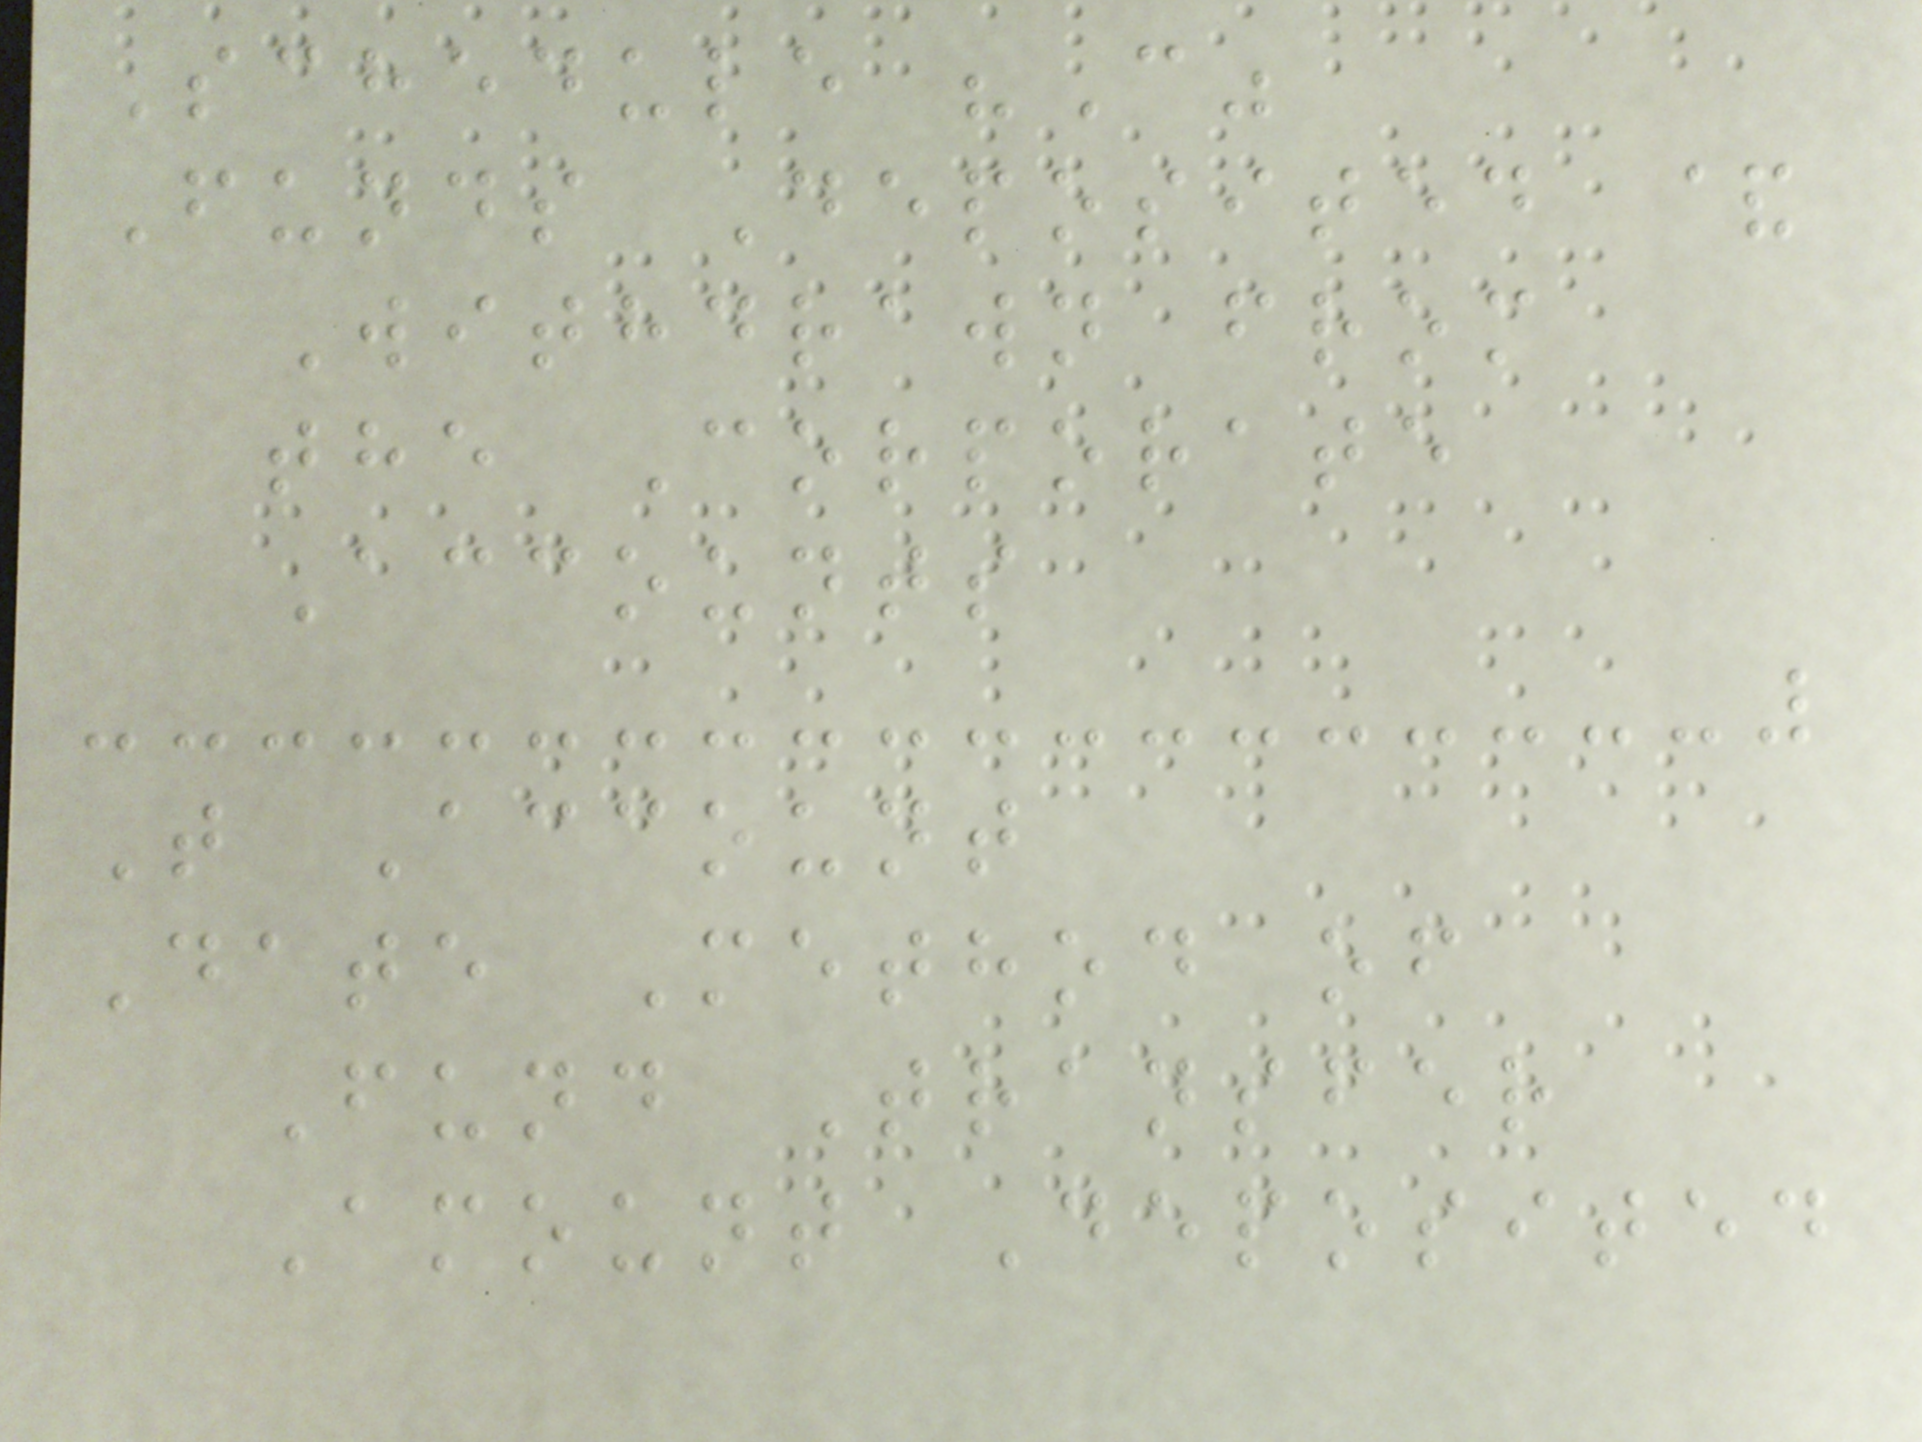Schedule "C"
Funds Deposited &
Withdrawn from
the Corporate
Accounts
T Account
Date Method of
Fund Transfer
Amount Deposited
